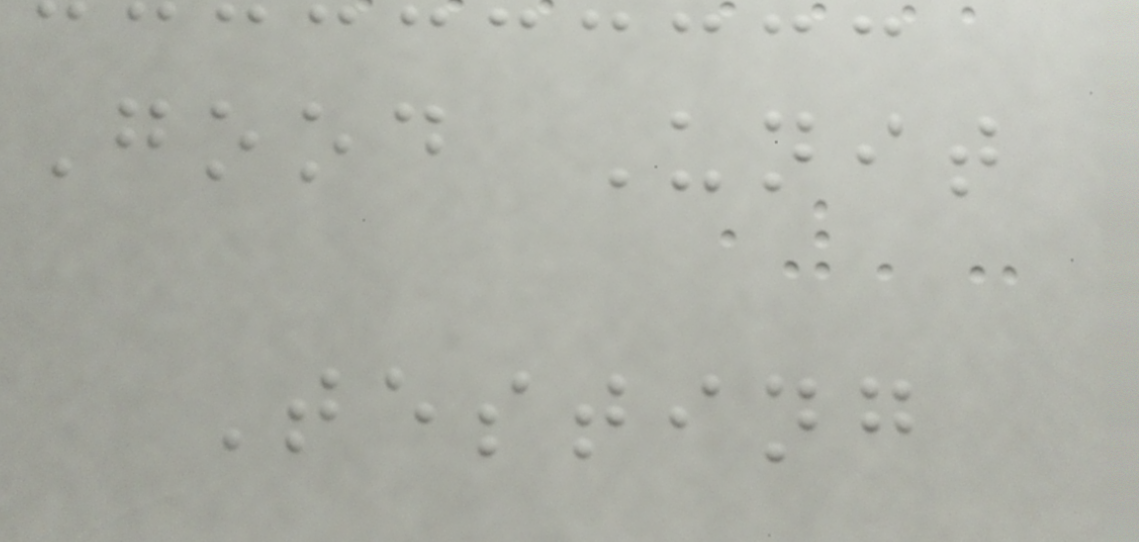Good Unit
Testing
